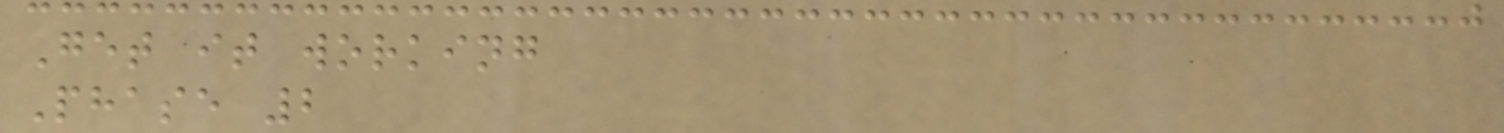Get it working
Phase 2
